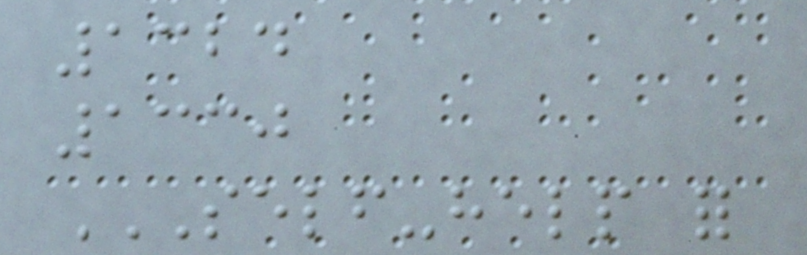1324
1330
SELF-HELP FOR
